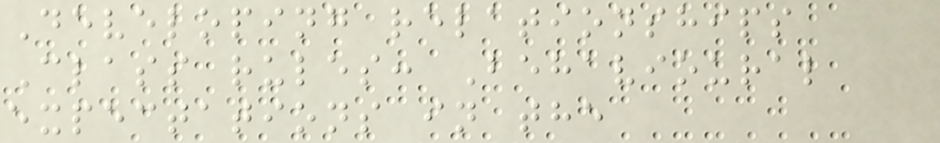Developing relationships
Class rules: Behavioural
expectations in the
